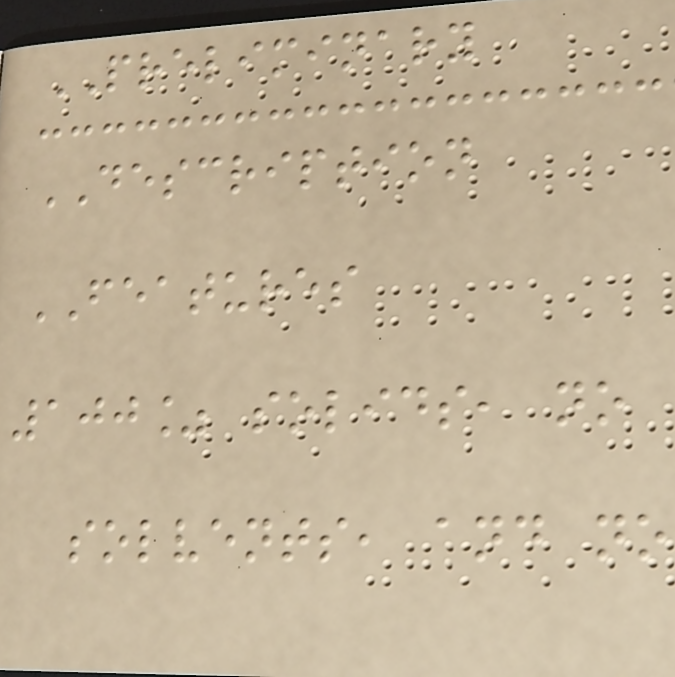PRELIMINARY
DESCRIPTION
FEATURES
100% solids, no
solvents, and no
